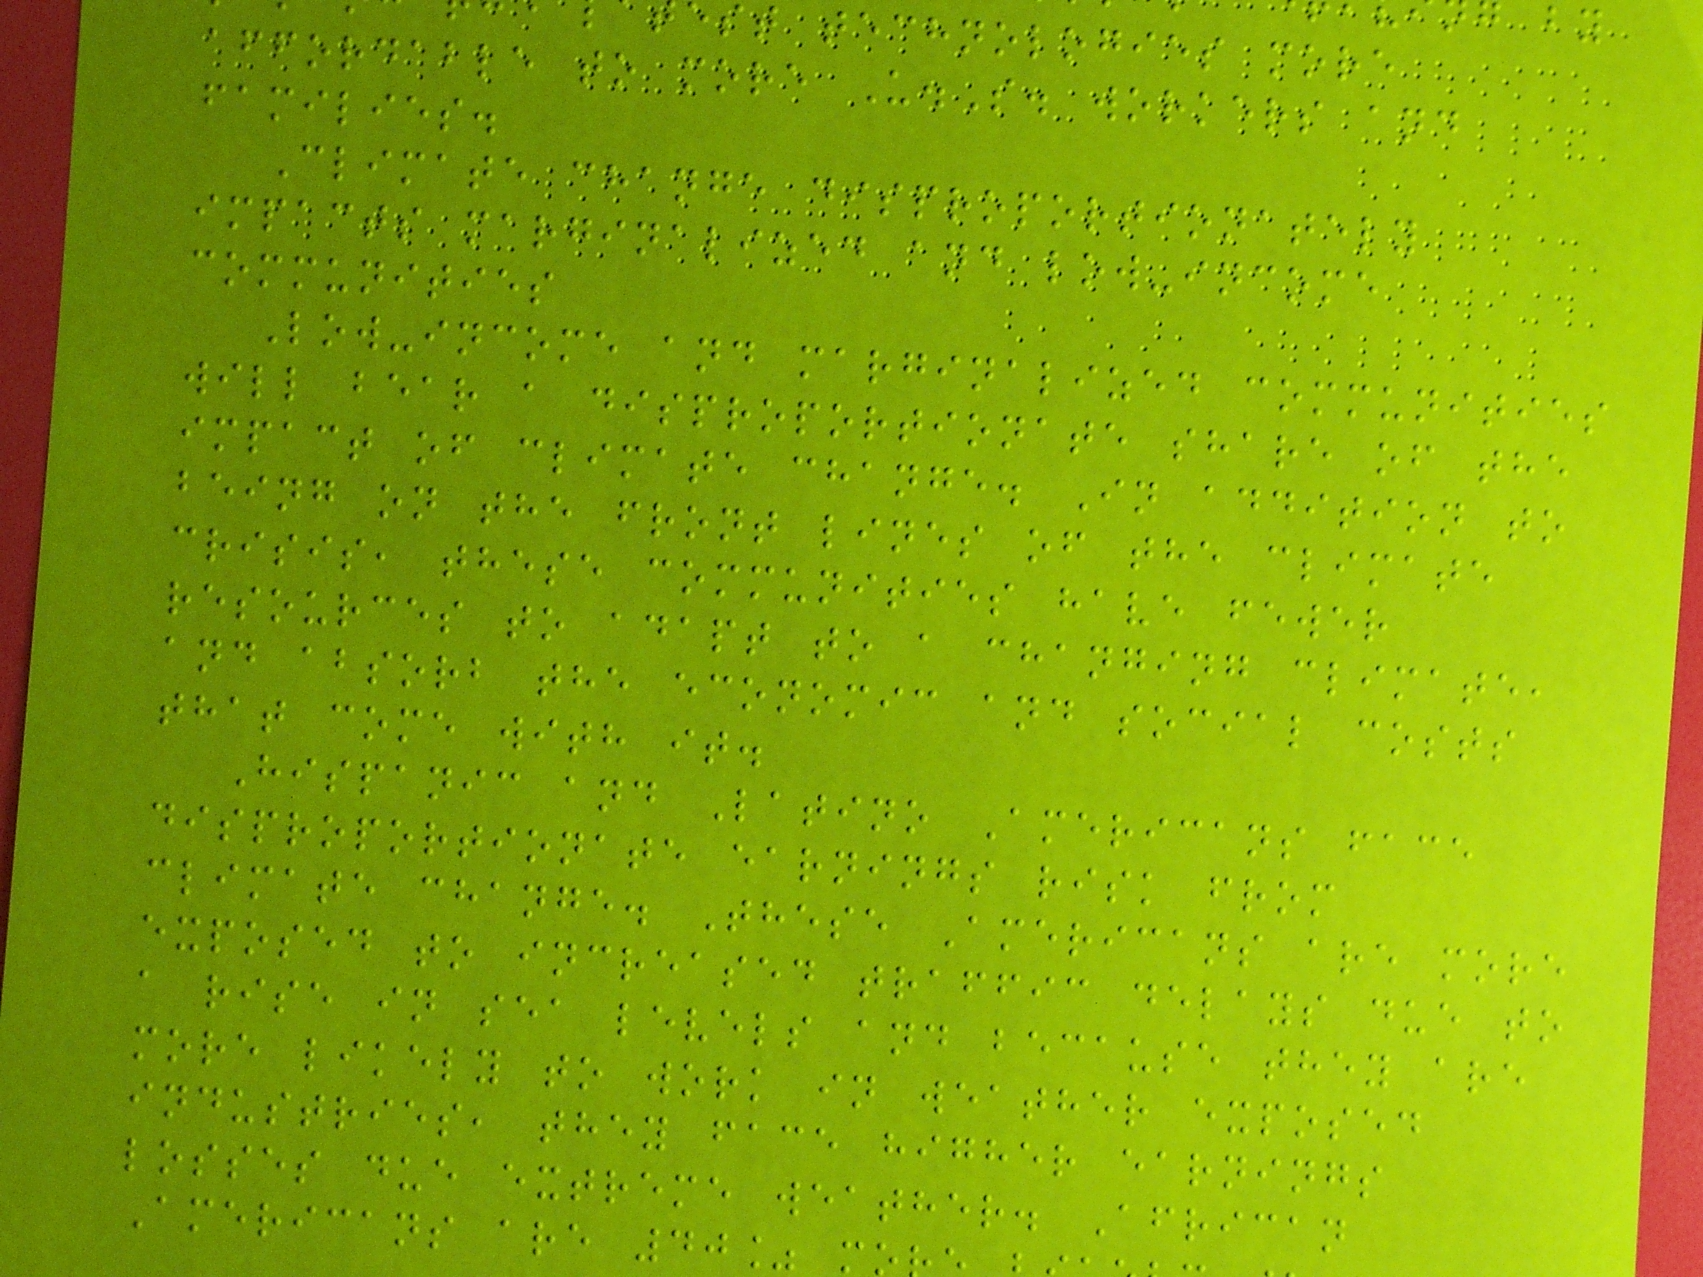st technologies more
affordable to more U.S. workers and
families.
Climate change disproportionately
impacts marginalized and low-income
communities
Low-income and marginalized communities
will bear a disproportionate share of the
impact of climate change. In addition to
being on the front lines of the climate
crisis, these communities have fewer
resources to adapt to a changing climate,
and absorb the economic and social costs
that come with it.
Hispanic and Latino Americans face
disproportionate earnings risk from
climate change. These Americans are more
exposed to increased traffic delays due to
a rise in sea levels and because they are
more likely to work in weather exposed
industries, they face higher earnings
losses due extreme weather. African
Americans are 40% m
